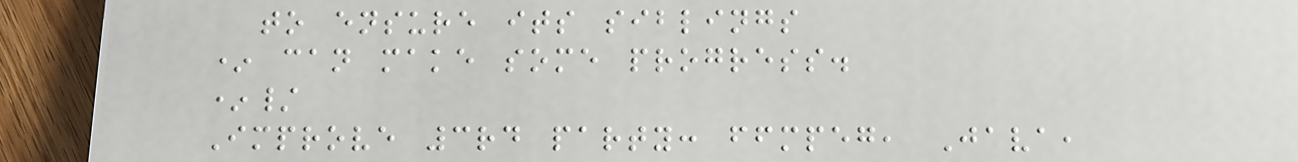to ensure its siblings
* can make some progress.
*/
Improve 3rd party: ffmpeg, Java,
